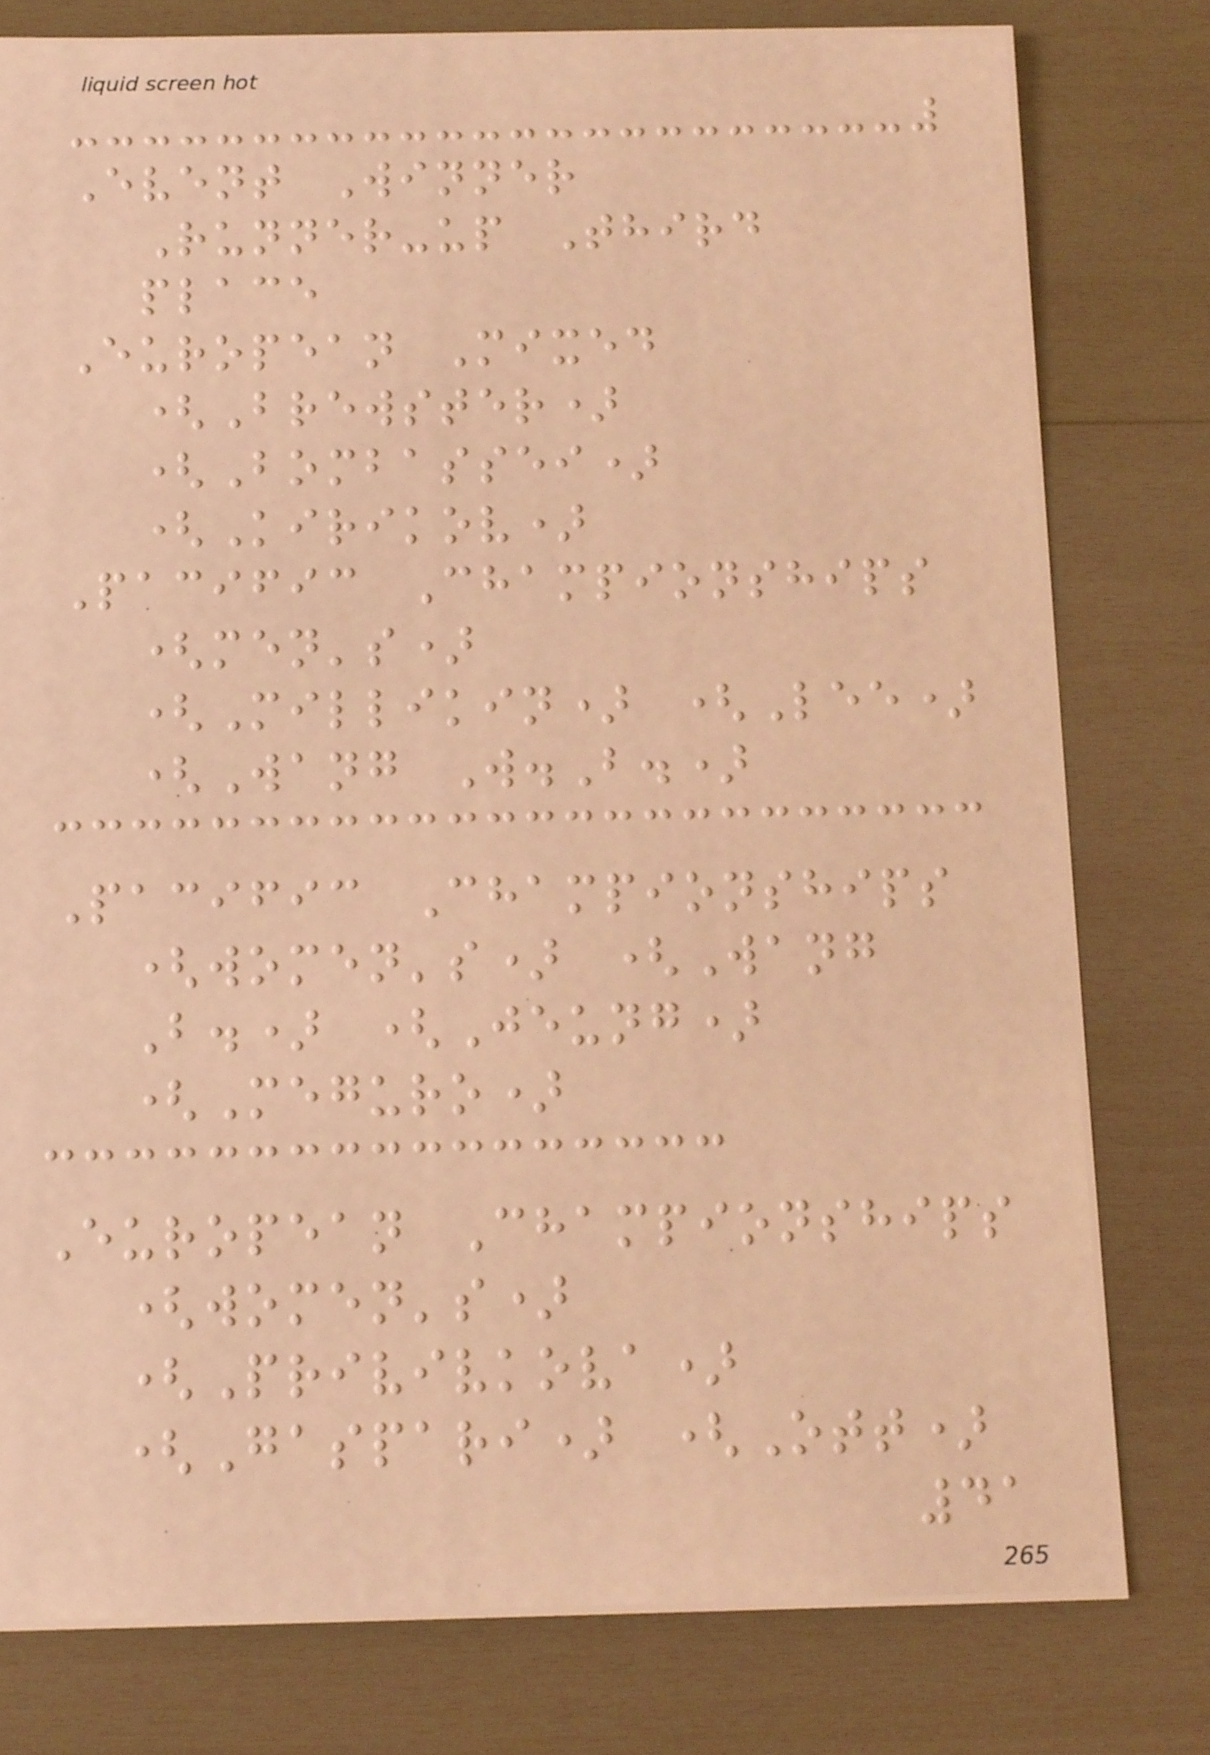Event Winner
Runner-up Third
place
European Mixed
(Brewster)
(Bombassei)
(Kirikov)
Pacific Championships
(men's)
(Millikin) (Lee)
(Wang W.B.)
Pacific Championships
(women's) (Wang
B.) (Jeung)
(Meguro)
European Championships
(women's)
(Privivkova)
(Gaspari) (Ott)
41
